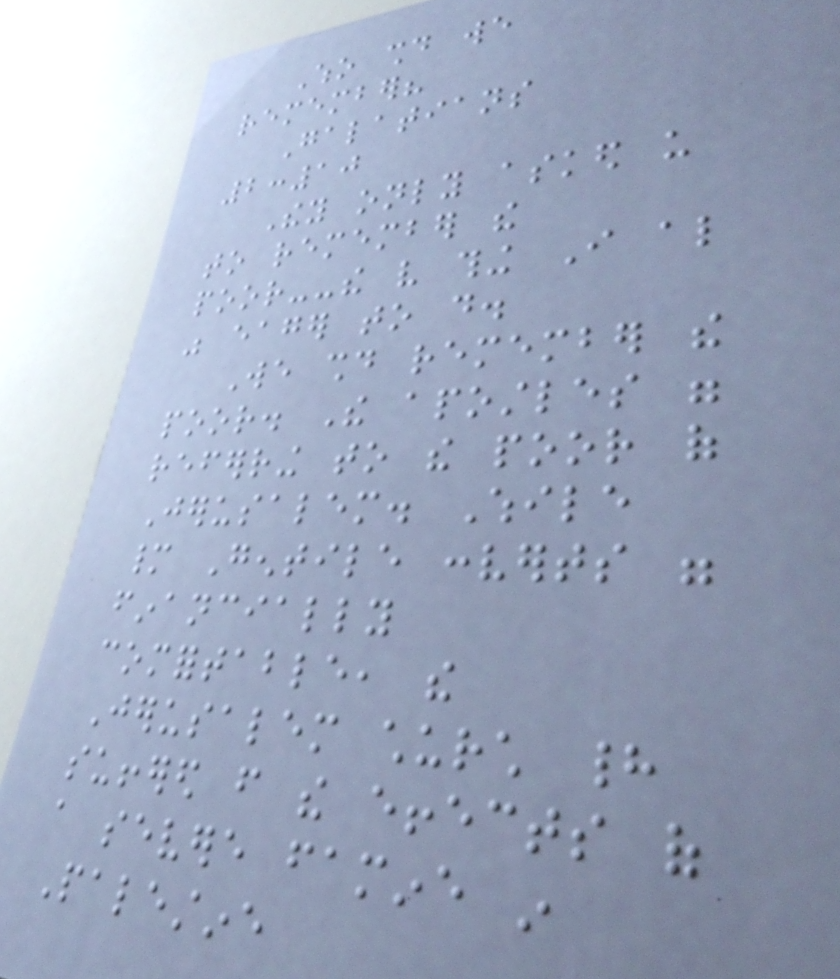Who should we
remember?
Galatians
2:10
They only asked us
to remember the
poor--the very thing I also
was eager to do.
We should remember the
poor. The apostles were
referring to the poor of
Jerusalem. While
many Gentile converts were
financially
comfortable, the
Jerusalem church had
suffered from the effects of
a severe famine in
Palestine
